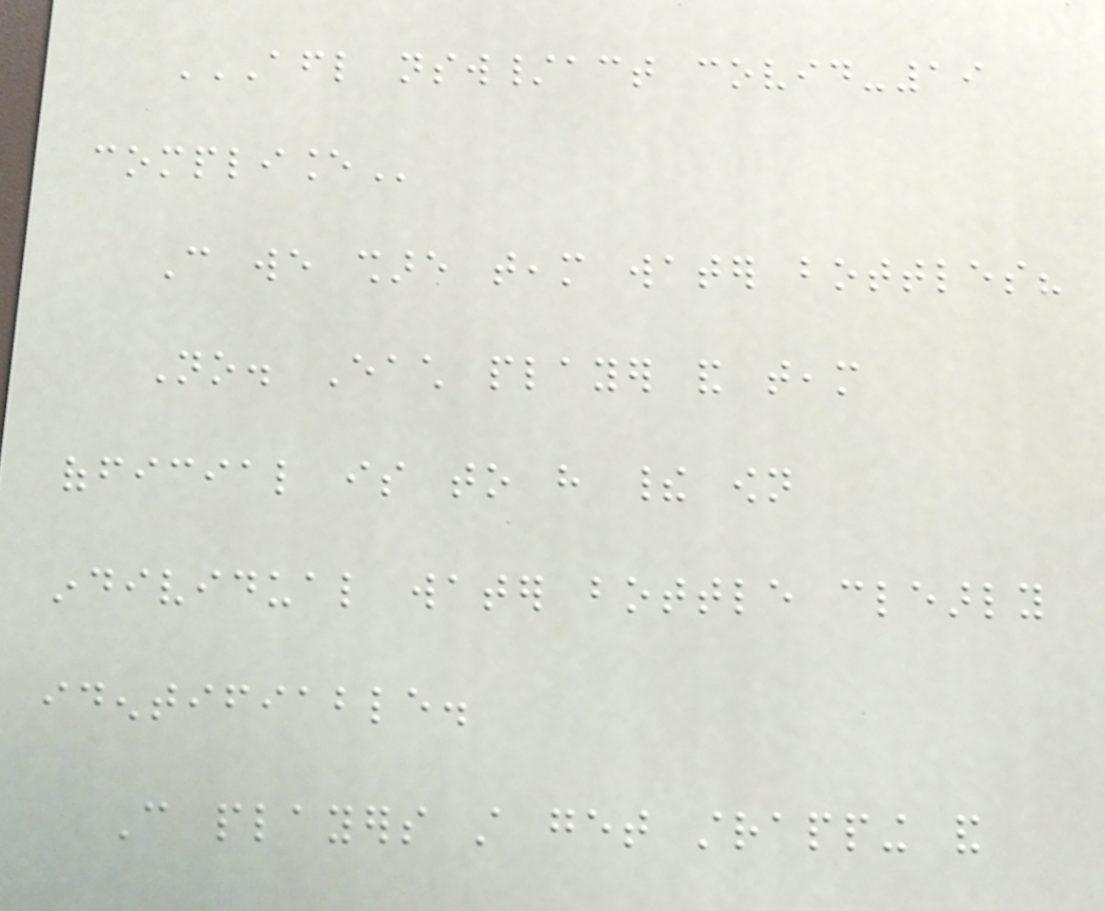AFL NSW/ACT COVID-19
COMPLIANCE
Can we share team water bottles?
No. Each player and team
official is to have their own
individual water bottle clearly
identifiable.
Can players still get strapping and
